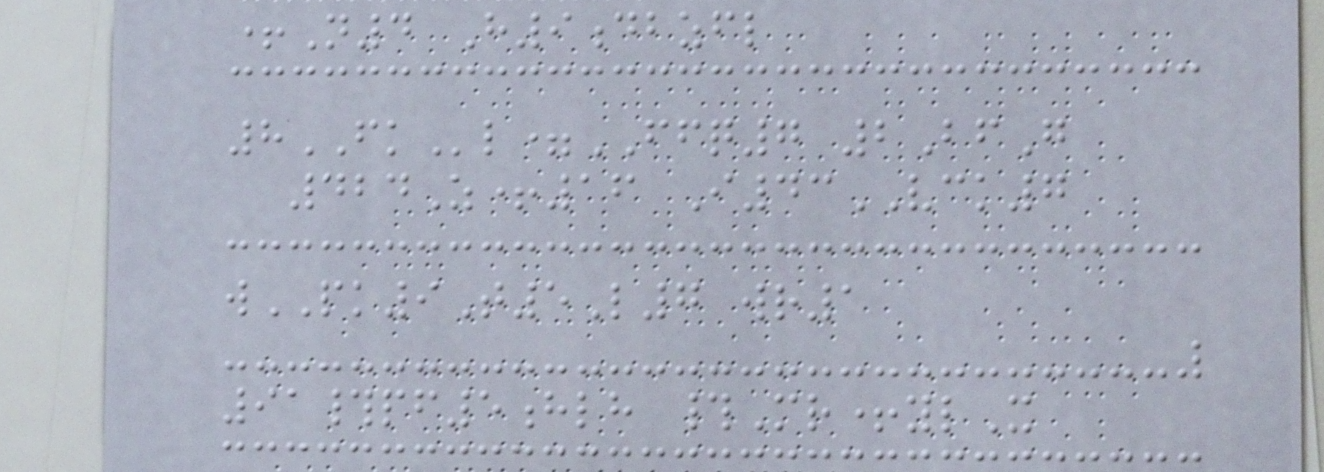+N4 H9dbzfl
8FKl=FFQ7 2BfG
424Z+16 I43VCK7
wPK9T5L7 wr1
91#pf5hlh #Mr+ylX
